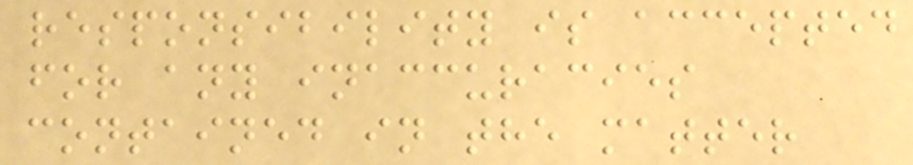responsibility is accepted
for any inaccuracies
contained in the matter
